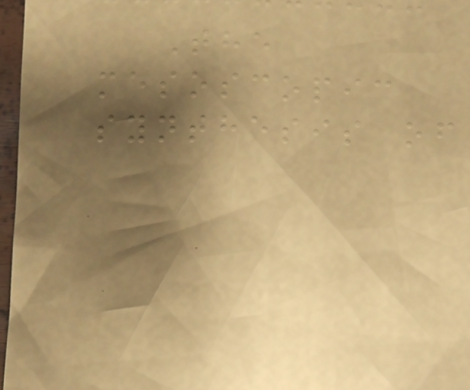The
mesoscopic
synthesis of
